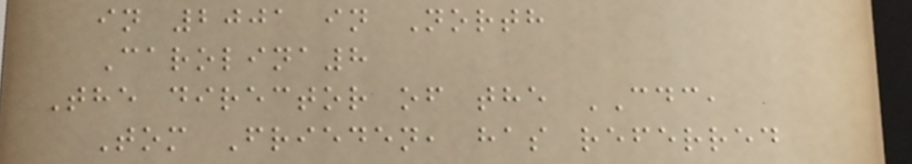in 2001 in North
Carolina8
The director of the CDC,
Tom Frieden, has referred
